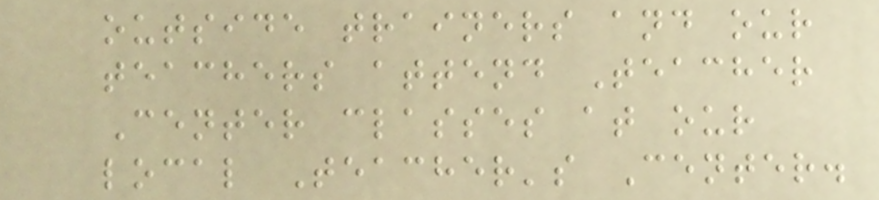outside trainers and our
teachers attend Teacher
Center classes at our
local Teacher's Center.
